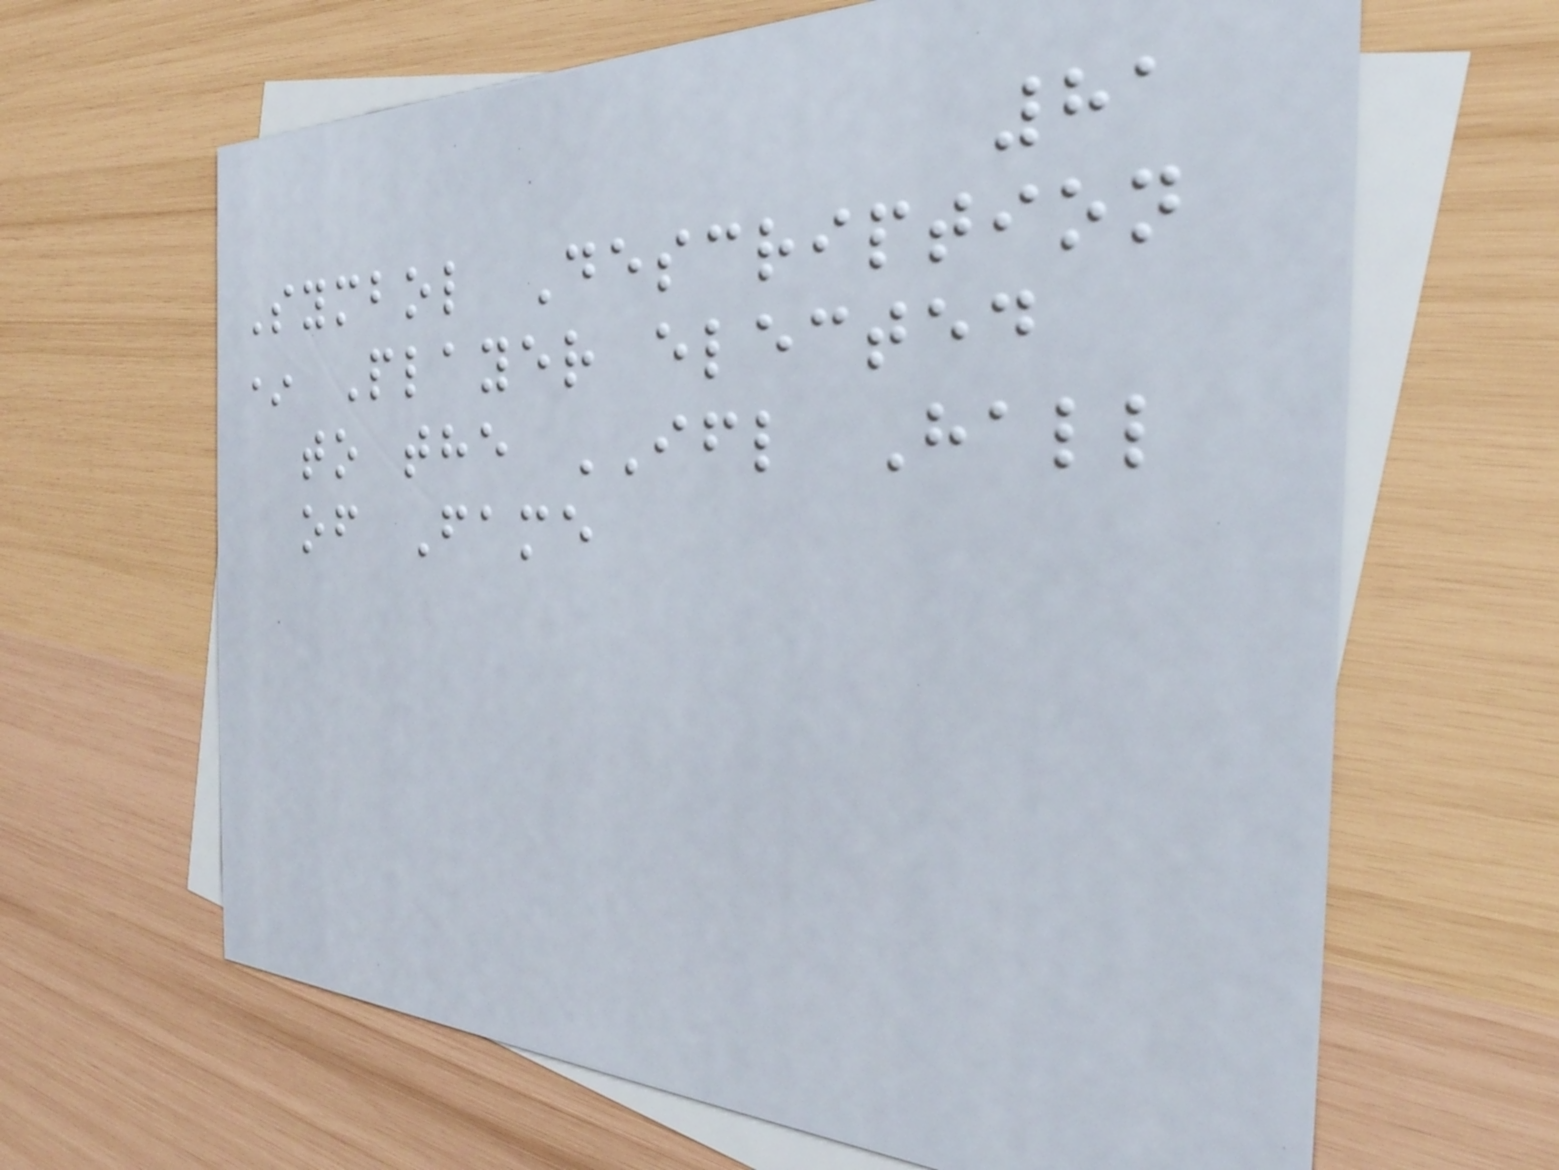81
Symbol Description
* Player elected
to the IFL Hall
of Fame
